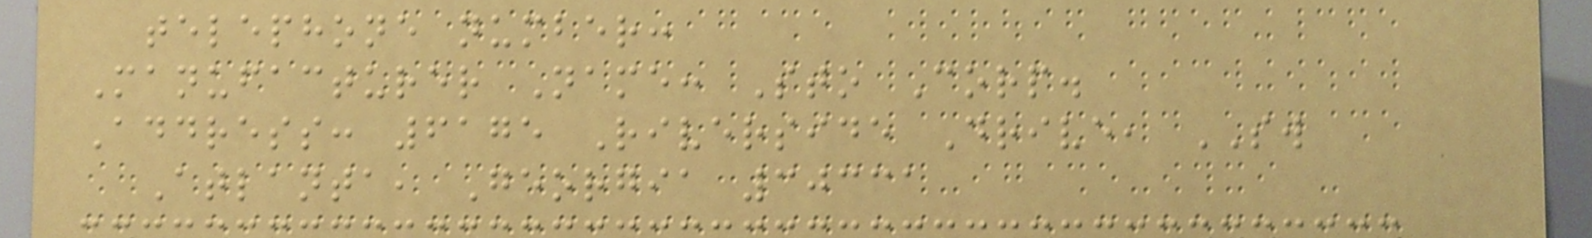telephone number:
Manufacturer Name: Sto Corp.
Address: 6175 Riverside Drive, SW
Atlanta, Georgia 30331
